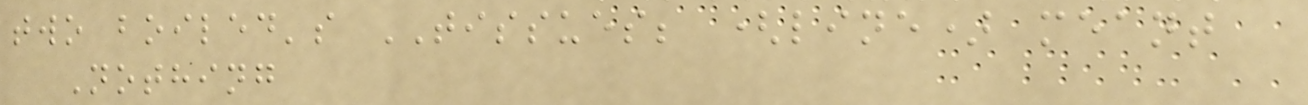two boiled's TISSUES; (line) meant
Nothing
